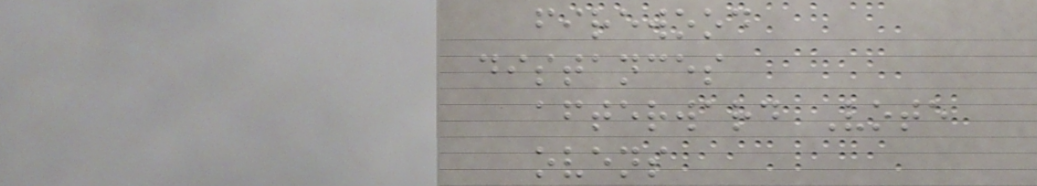firewood
distances
afterward Vote
ovens
